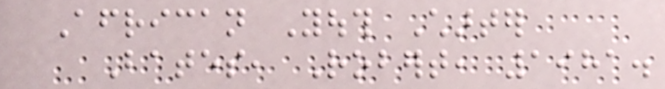African Youth Charter
Bates, Robert, 1981.
